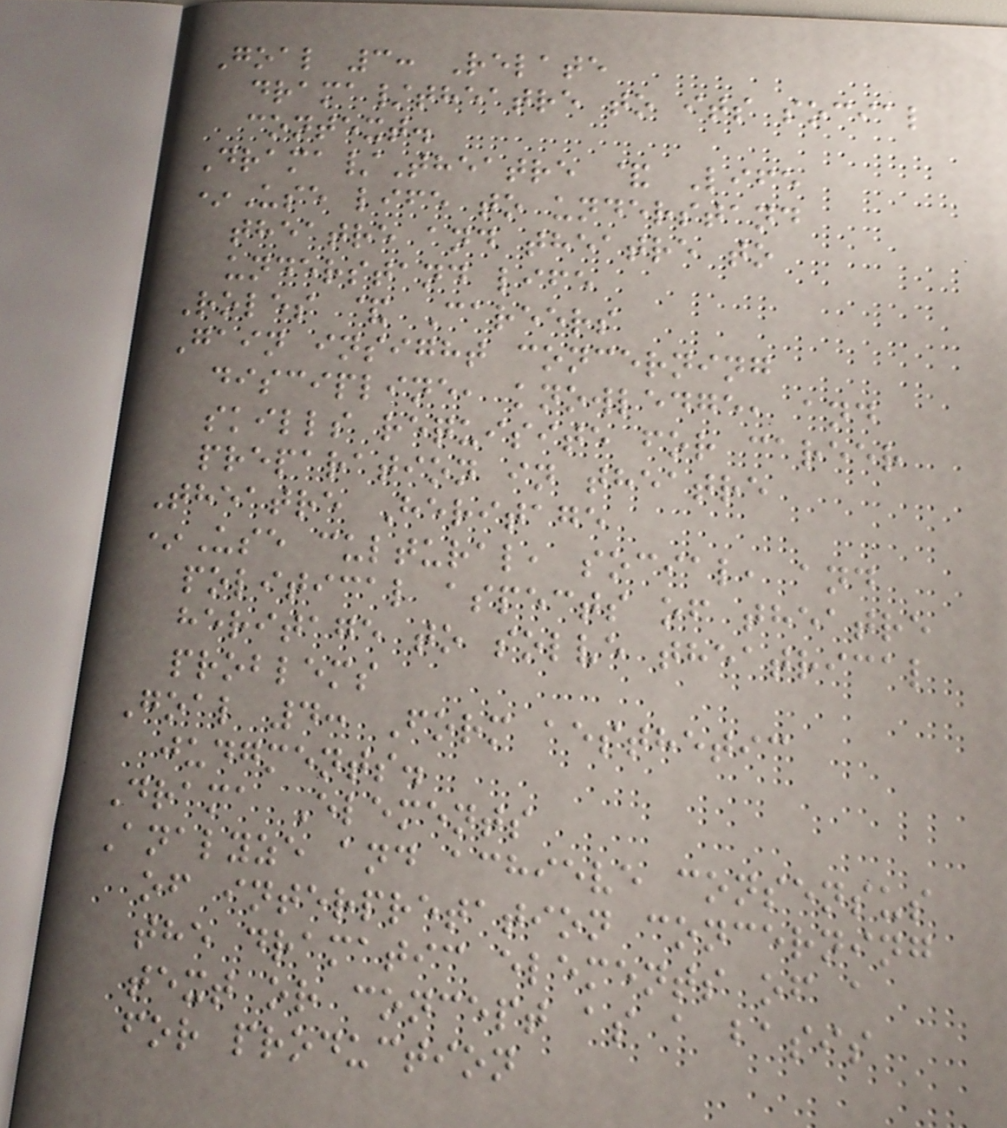Goal 3: Relate
drama/theatre to its social
context.
Drama/Theatre & Life
*Use life to understand
theatre and theatre to
understand life
Roles & Careers
Gain insight concerning
discipline, knowledge, and
skills requisite for career
preparation in theatre
Theatre Heritage
*Use cultural, social, and
political aspects of theatre
heritage to solve theatrical
problems
Goal 4: Form aesthetic
judgments.
Drama Elements
Analyze and achieve consensus
of interpretation concerning
the dramatic elements of a
text or concept as a basis
for production
